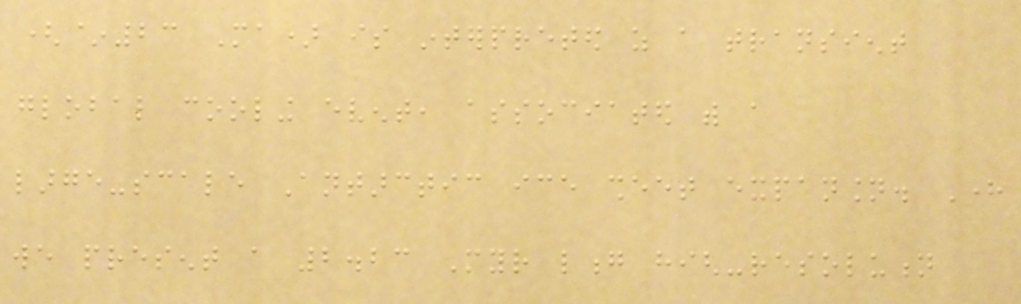(~23 Ma) is interpreted as a transient
global cooling event, associated with a
large-scale Antarctic ice sheet expansion. Here
we present a 2.23 Myr long high-resolution
